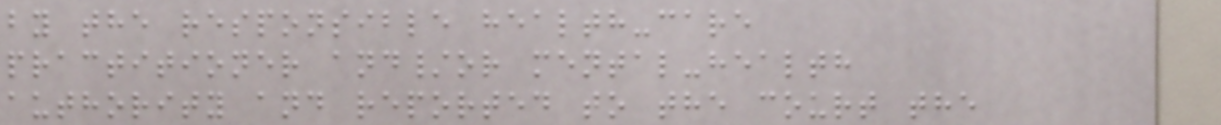by the responsible health-care
practitioner and/or mental-health
authority and reported to the court the
